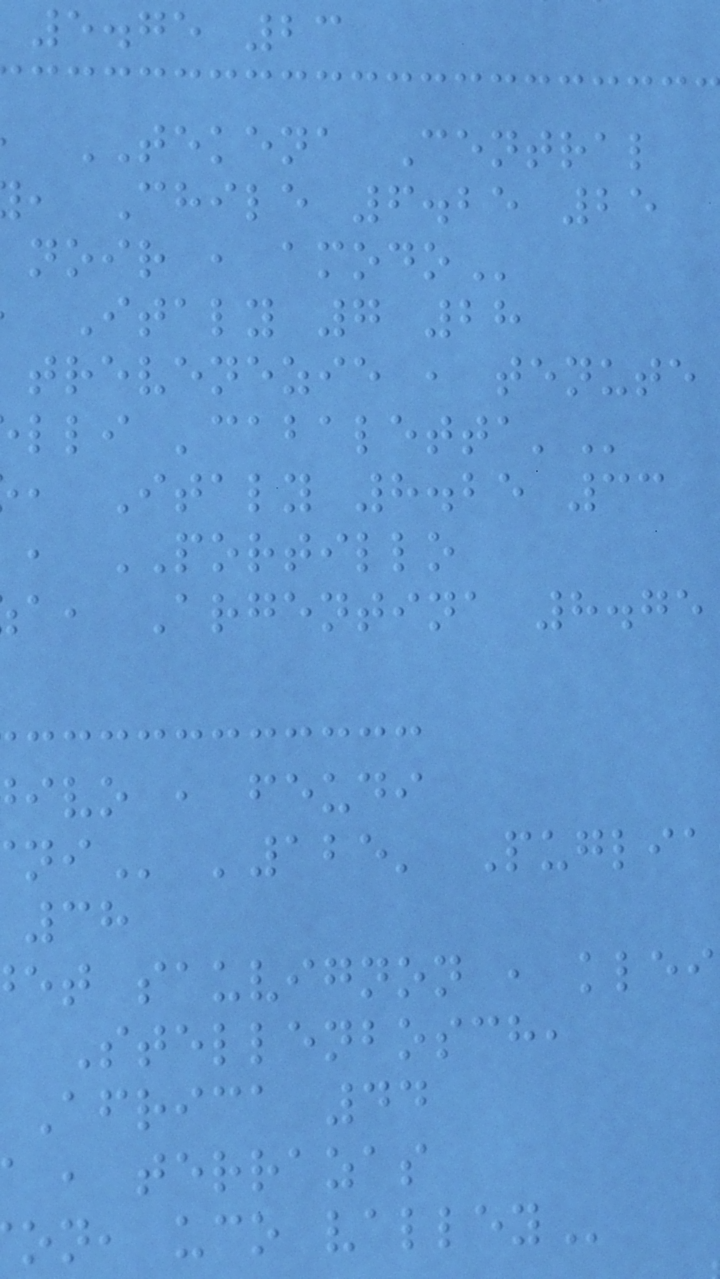5.75 23
TEKENA Central
, Chile 6.25 25
noir ,
Italy 7 28
trevenezie , tenute
, Italy 8.25 33
, PORTILLO
a, Argentina 8.75
ivo , feudi
'125' Puglia
et sauvignon ,
Stellenbosch,
Africa 44
, terrazas
on, uco
